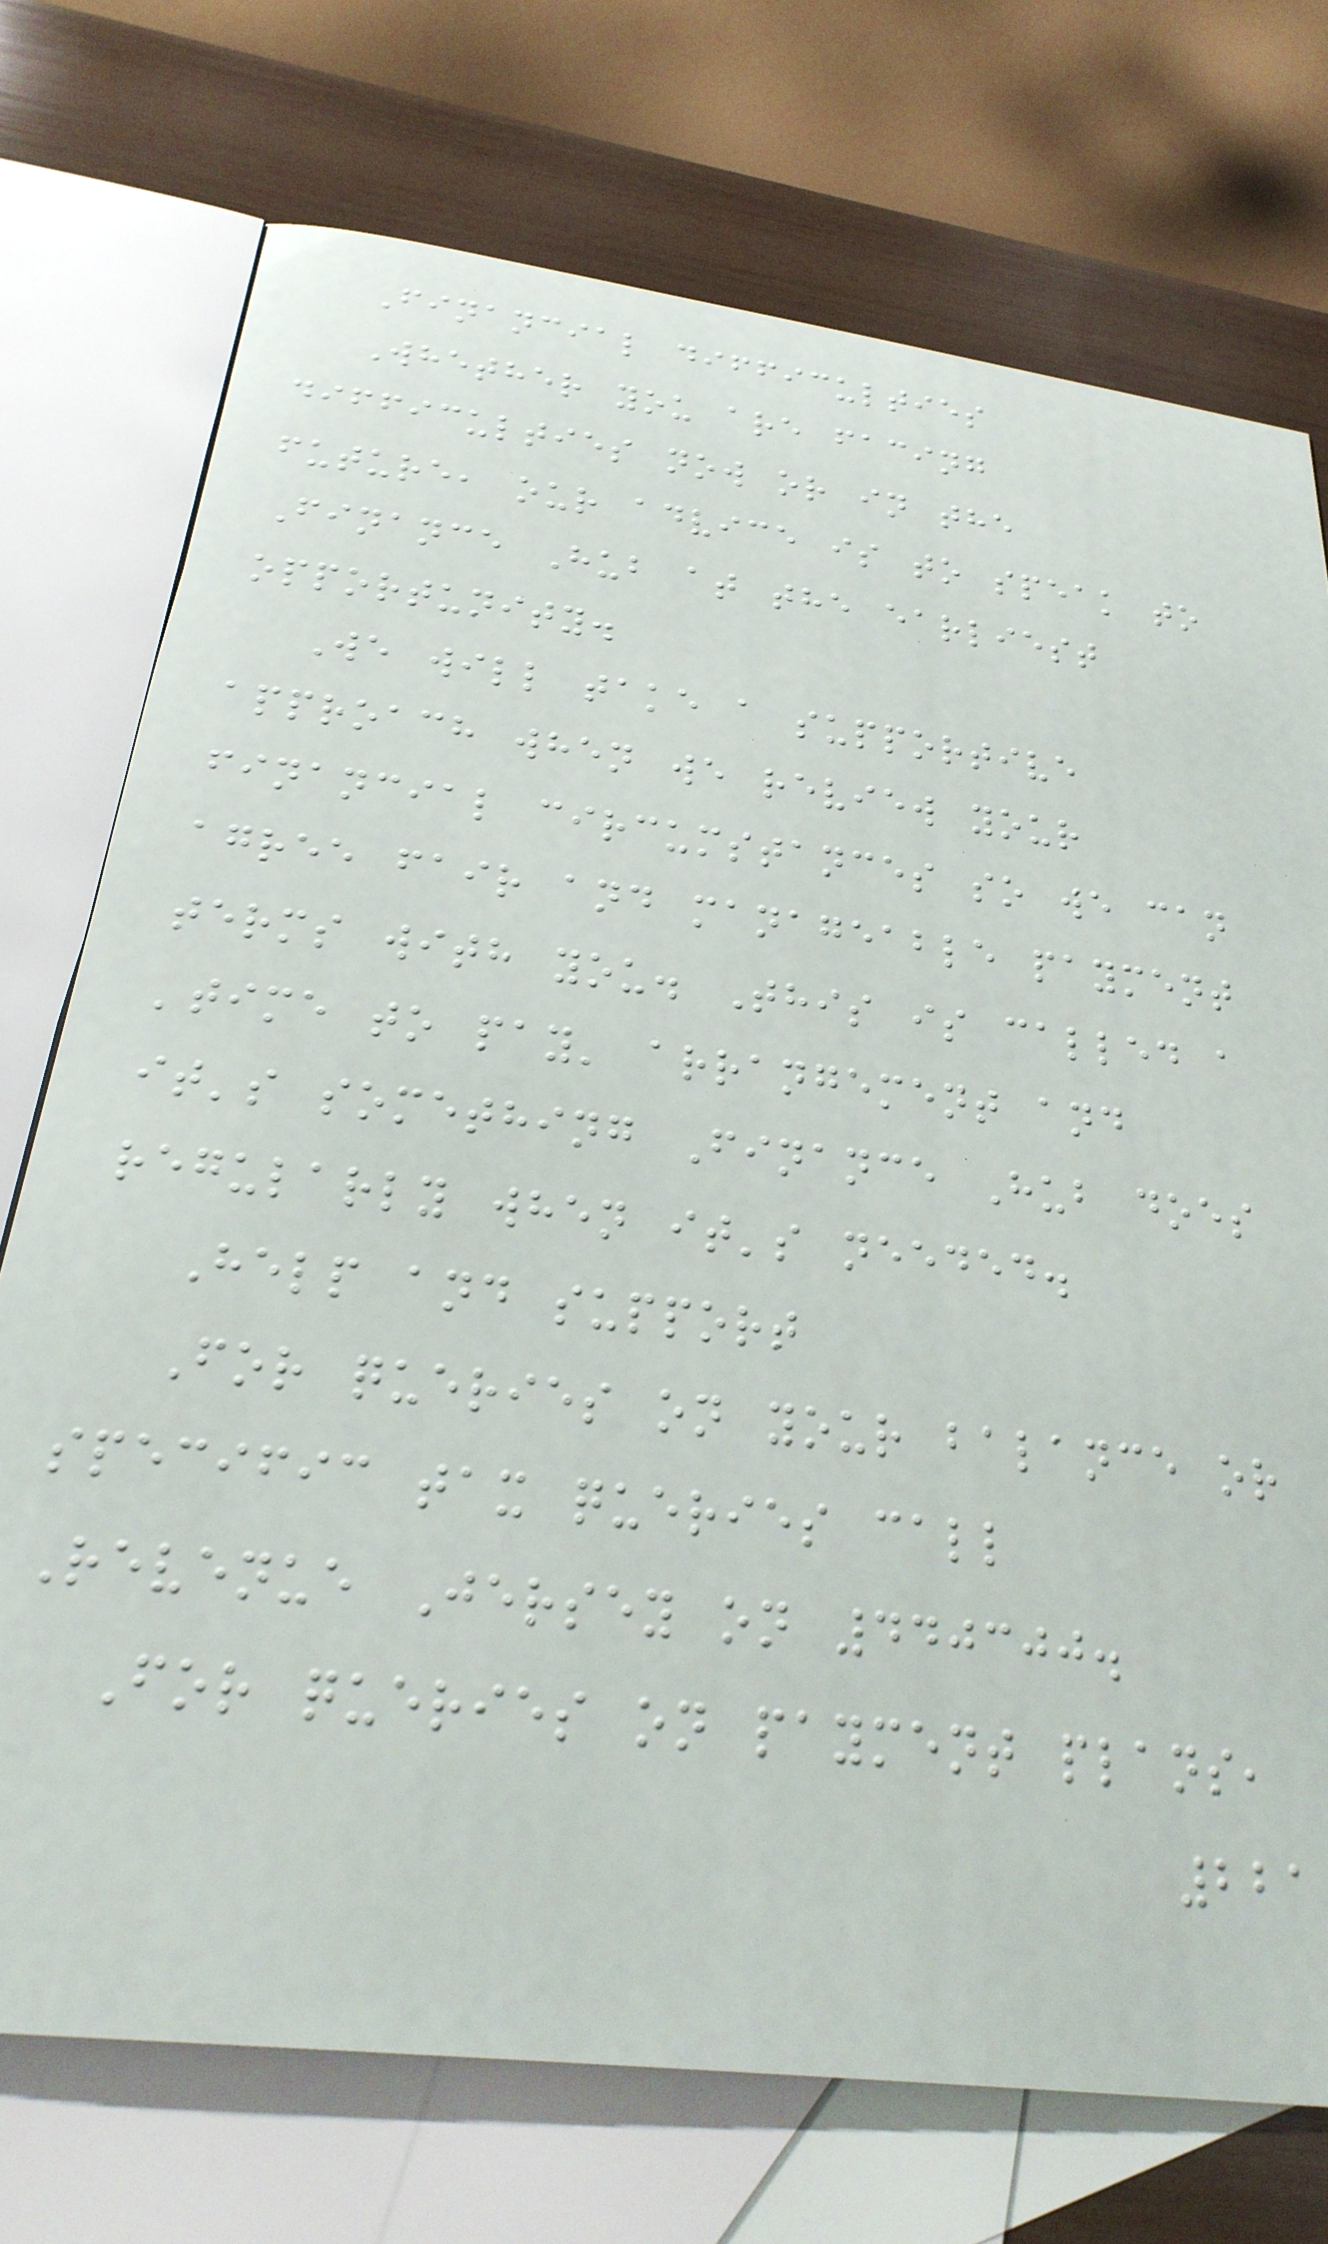Financial difficulties
Whether you are facing
difficulties now or in the
future, our advice is to speak to
Finance Hub at the earliest
opportunity.
We will take a supportive
approach when we review your
financial circumstances so we can
agree fair and manageable payment
terms with you. This is called a
'time to pay' arrangement and
it's something Finance Hub does
regularly when it's needed.
Help and support
For queries on your balance or
specific tax queries call
Revenue Jersey on 440300.
For queries on payment plans,
221
